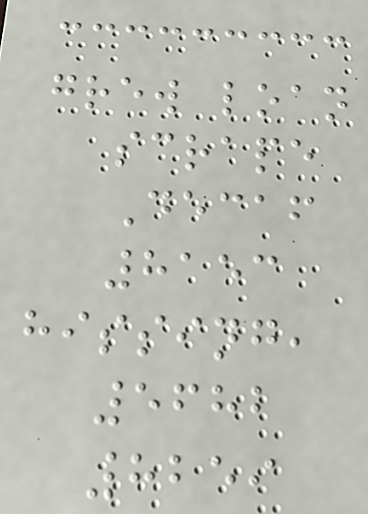grew loan
scrape
Decaf
8153
hissing,
5682
8259
